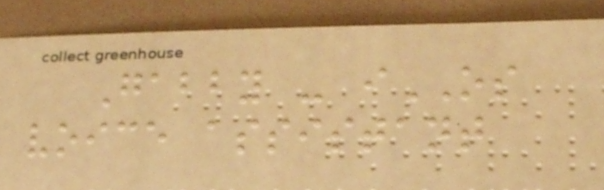Gabby - iOS
voice assistant
